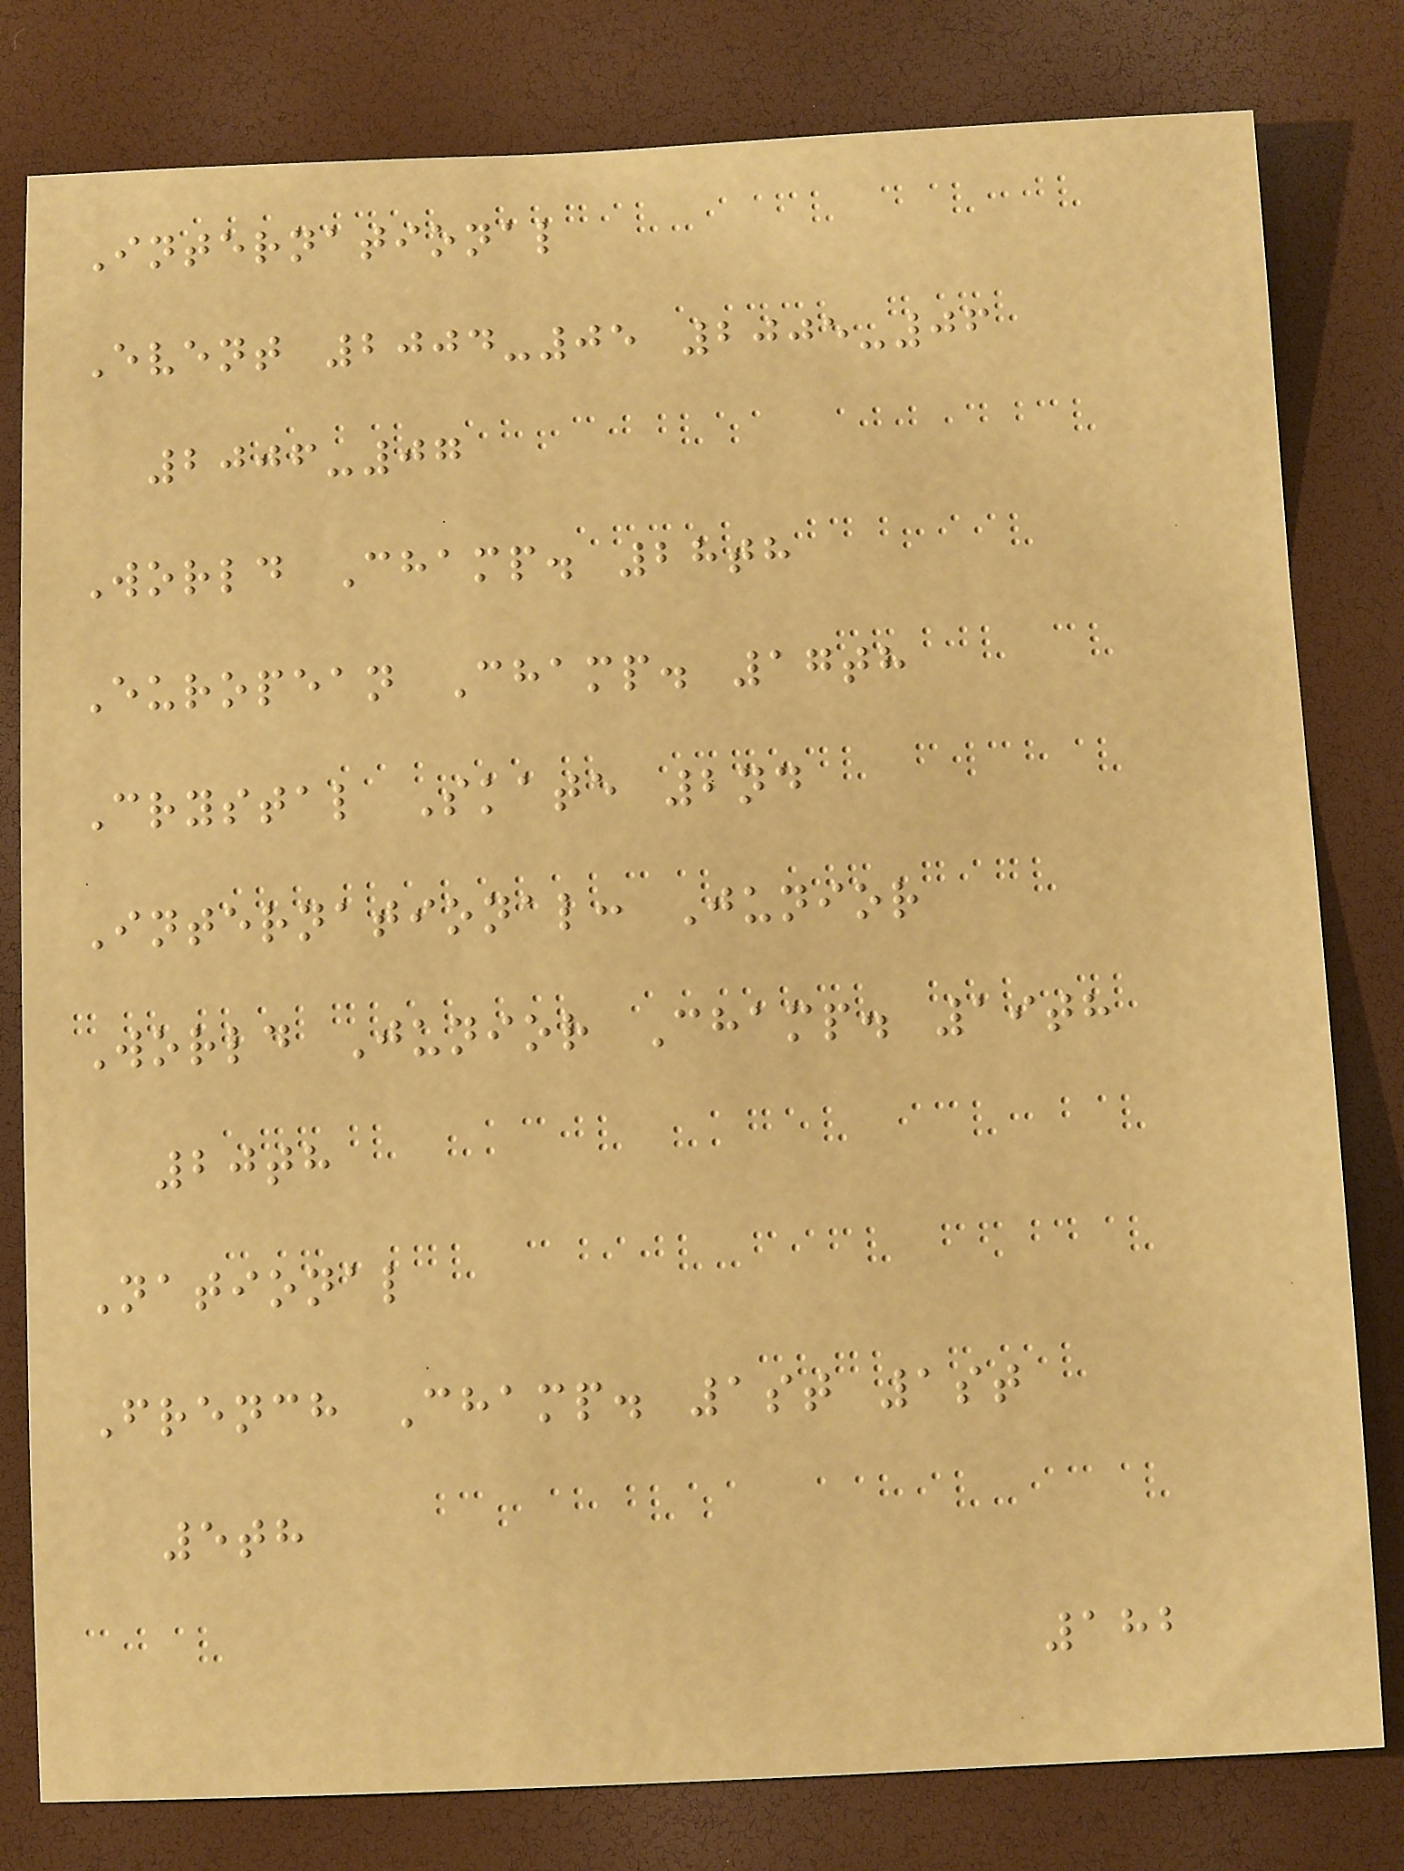International
Event 2004-05 2005-06
2006-07
World Champ. 28th
European Champ. 17th
Crystal Skate 2nd
International: Junior
World Junior Champ. 19th
20th
National
French Champ. 1st 1st
5th
182
